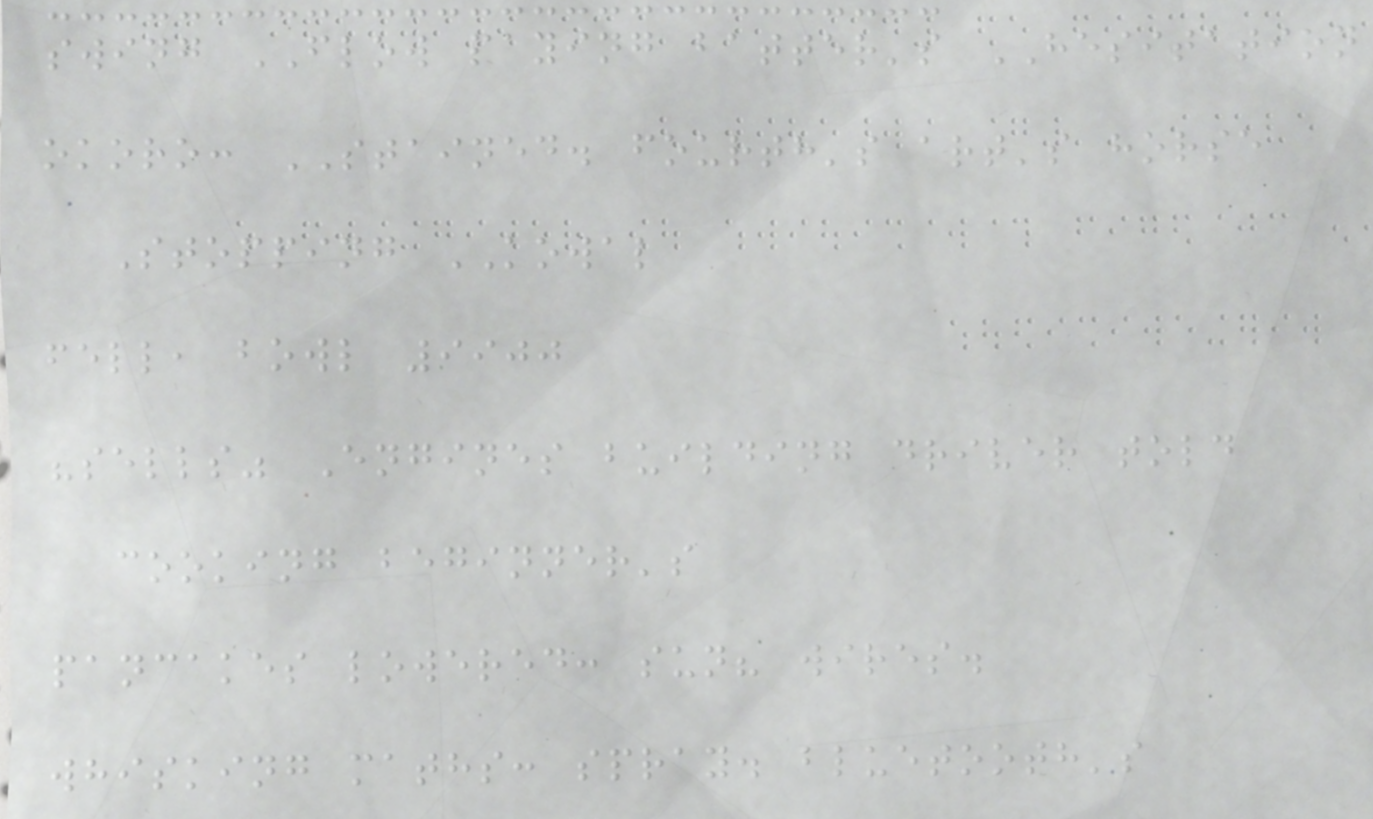swing FLOW paying batter's HESITATION
okoro: STAINED. fourth's art's horse
Stopping KOWAL
fell, bowl 9900
"sells" Engines building driver told
cooking beginner's
pancakes lowered: sun? wires.
whisking maths: spray. bluetooth's
